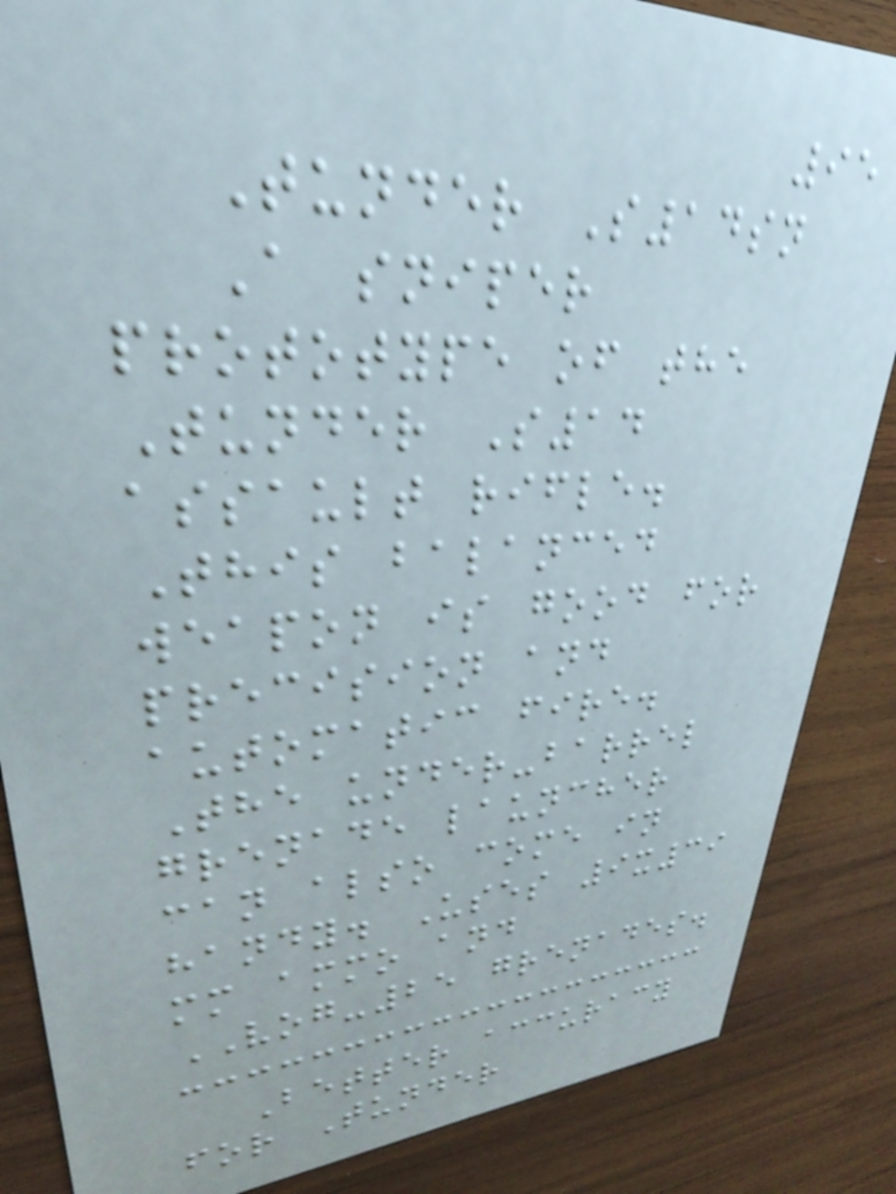95
Tunder S14sn
A sniper
prototype of the
Tunder S14
assault rifle.
This balanced
weapon is good for
precision and
automatic fire.
The under-barrel
grenade launcher
can also come in
handy. Uses 9x39
mm ammo and
VOG-25 grenades.
Better accuracy
for Tunder
